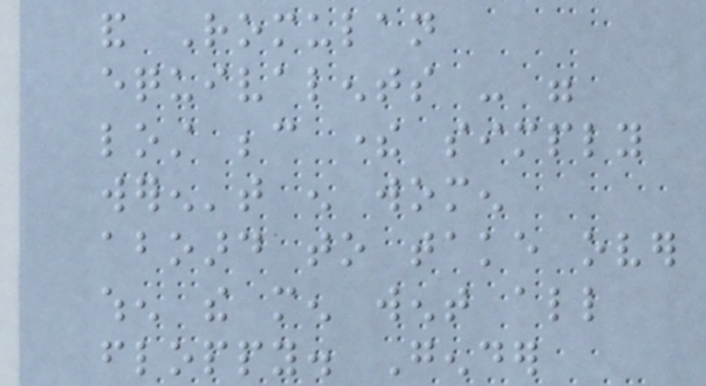and Romulan
equivalents - were
lost because there simply
weren't enough women
aboard to take over
when the men went all
floppy. Gender
